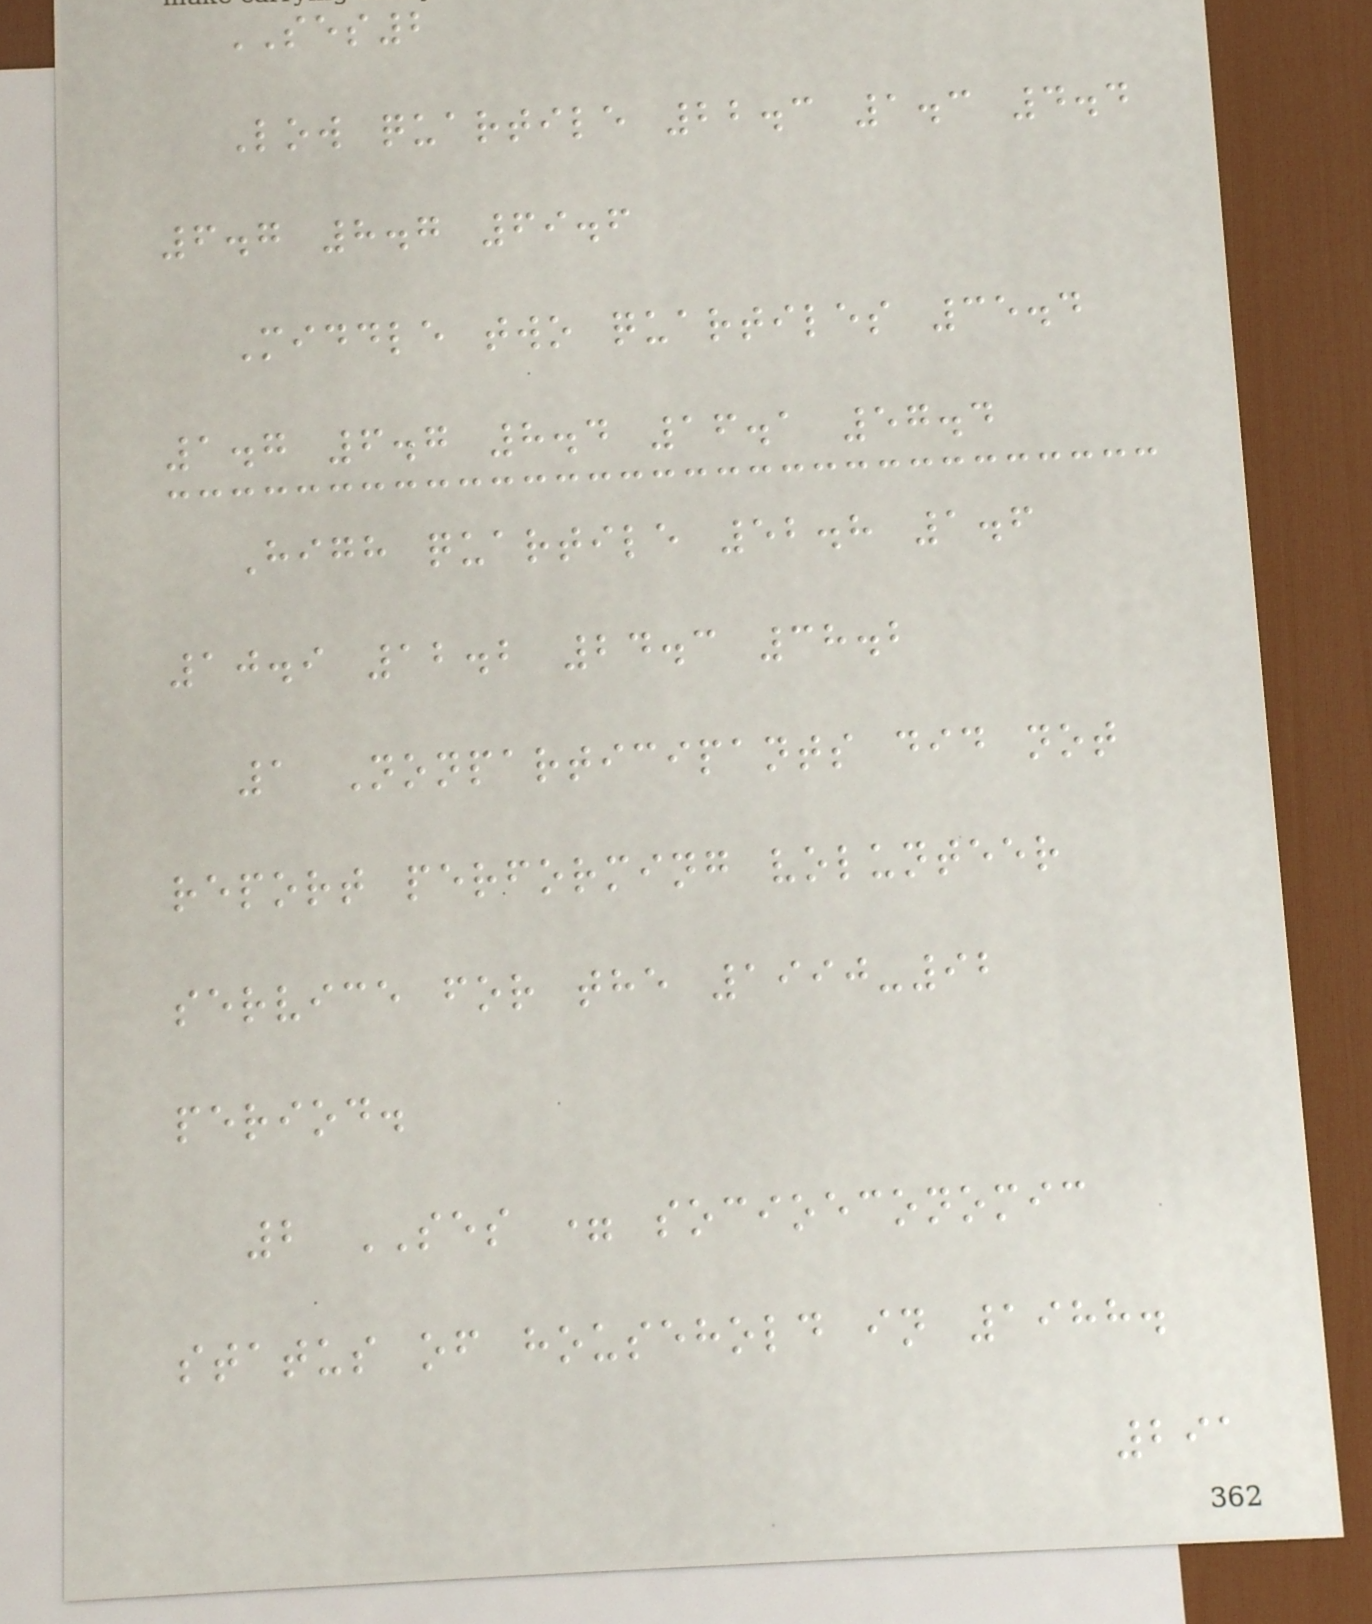SES2
Low quartile 22.3 1.3 4.4
6.7 8.7 69.6
Middle two quartiles 35.4
1.7 6.7 8.4 16.1 57.4
High quartile 52.8 1.6
10.9 12.2 24.3 38.2
1 Nonparticipants did not
report performing volunteer
service for the 1990-92
period.
2 SES = socioeconomic
status of household in 1988.
291
